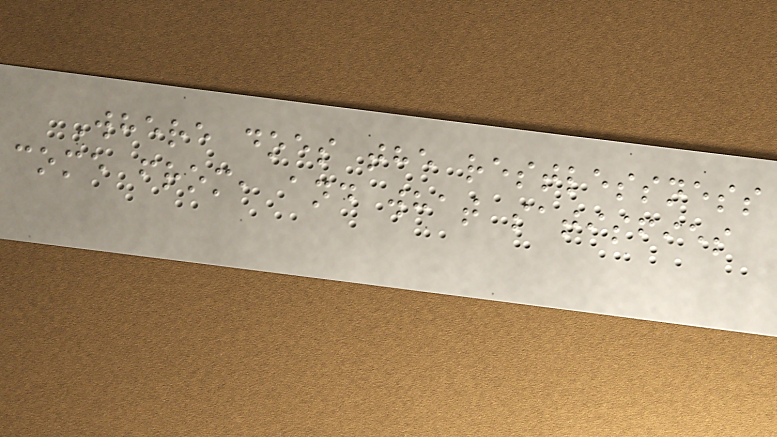Where does the restlessness
come from, and what satisfies
